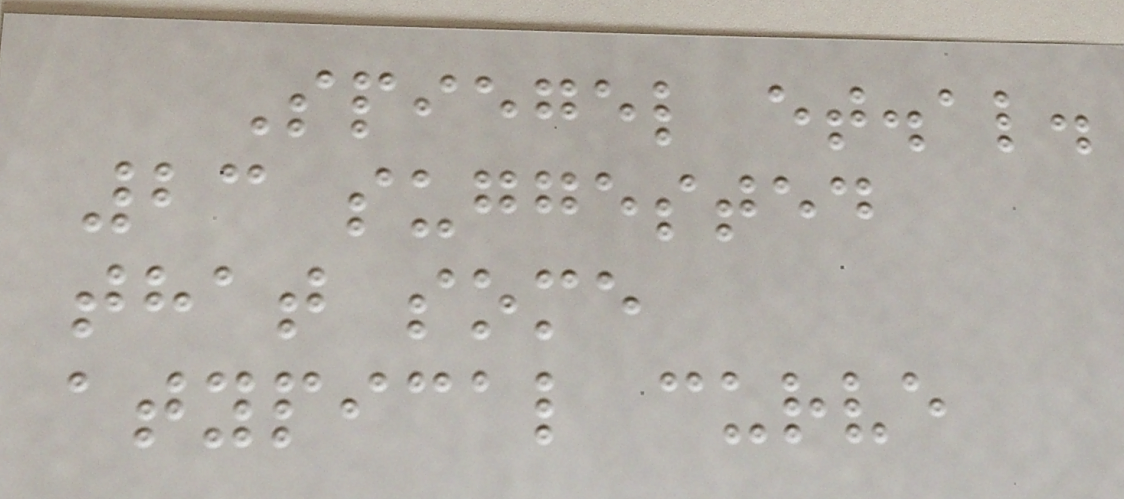Spiegel et.al.
23 suggested
that some
atypical curve
